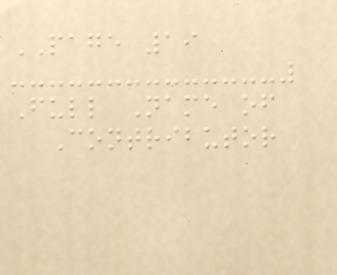PAGE 19
Full Name of
Contributor
